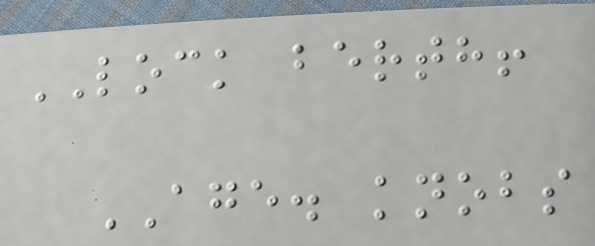LOCK berth!
AGE. knobs
